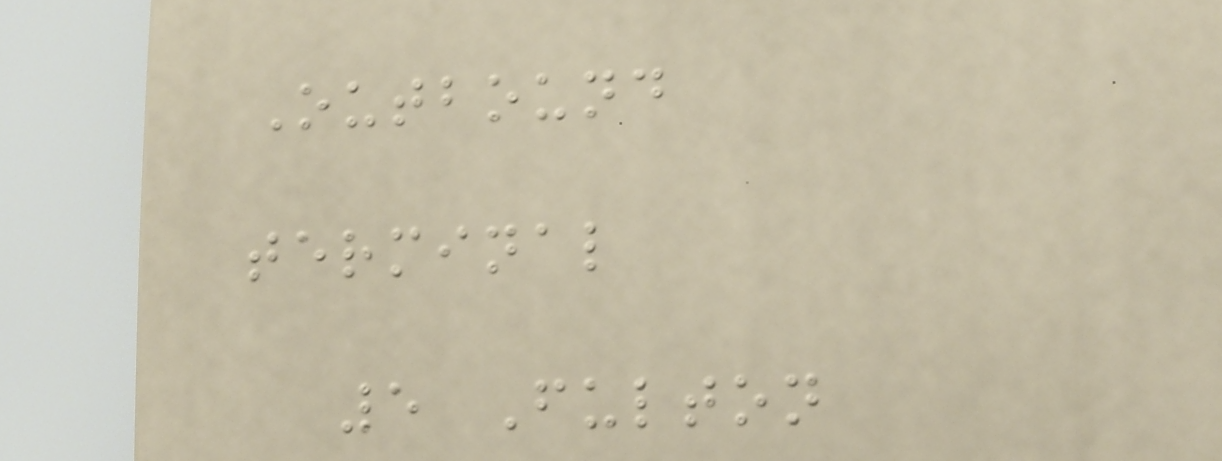Outbound
terminal
5 Fulton
